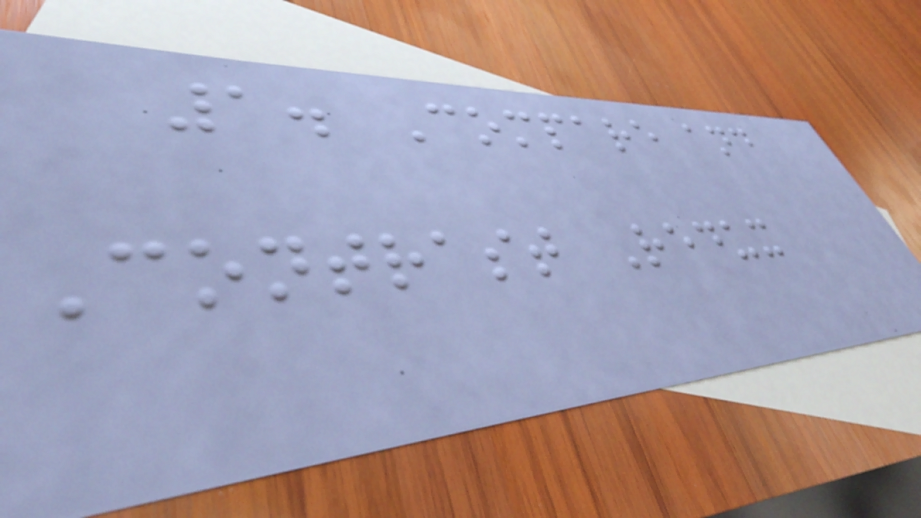1. Compare and
Contrast Redux
